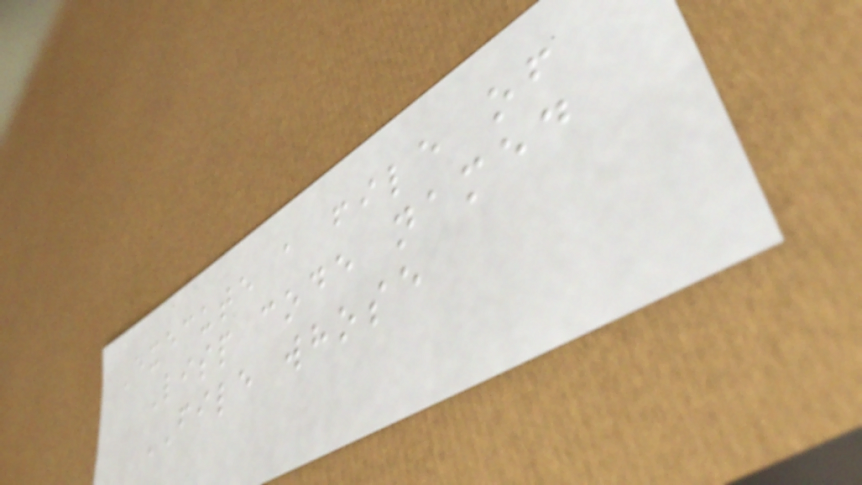Execute a file of
Lisp code named
FILE whose
